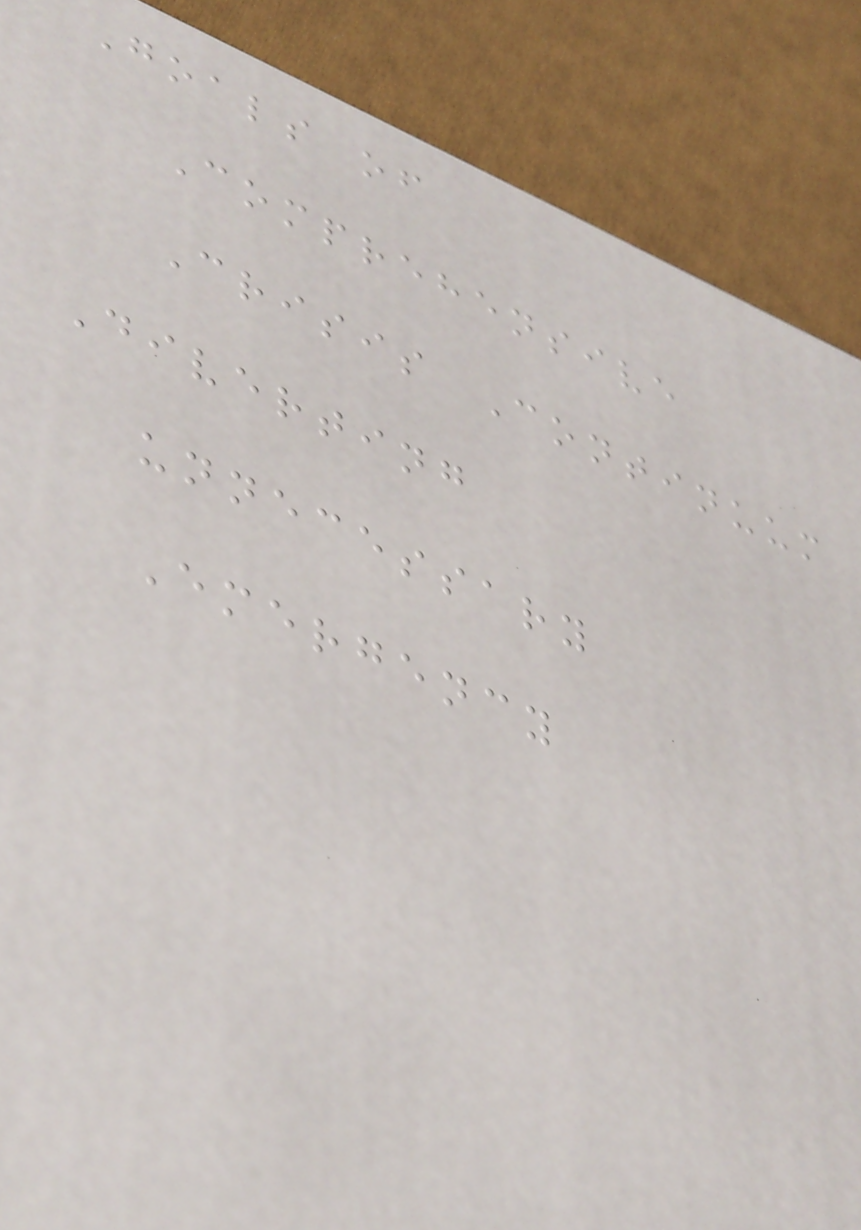Goals of
Comprehensive
Crisis Continuum
Diverting
unnecessary
Emergency
